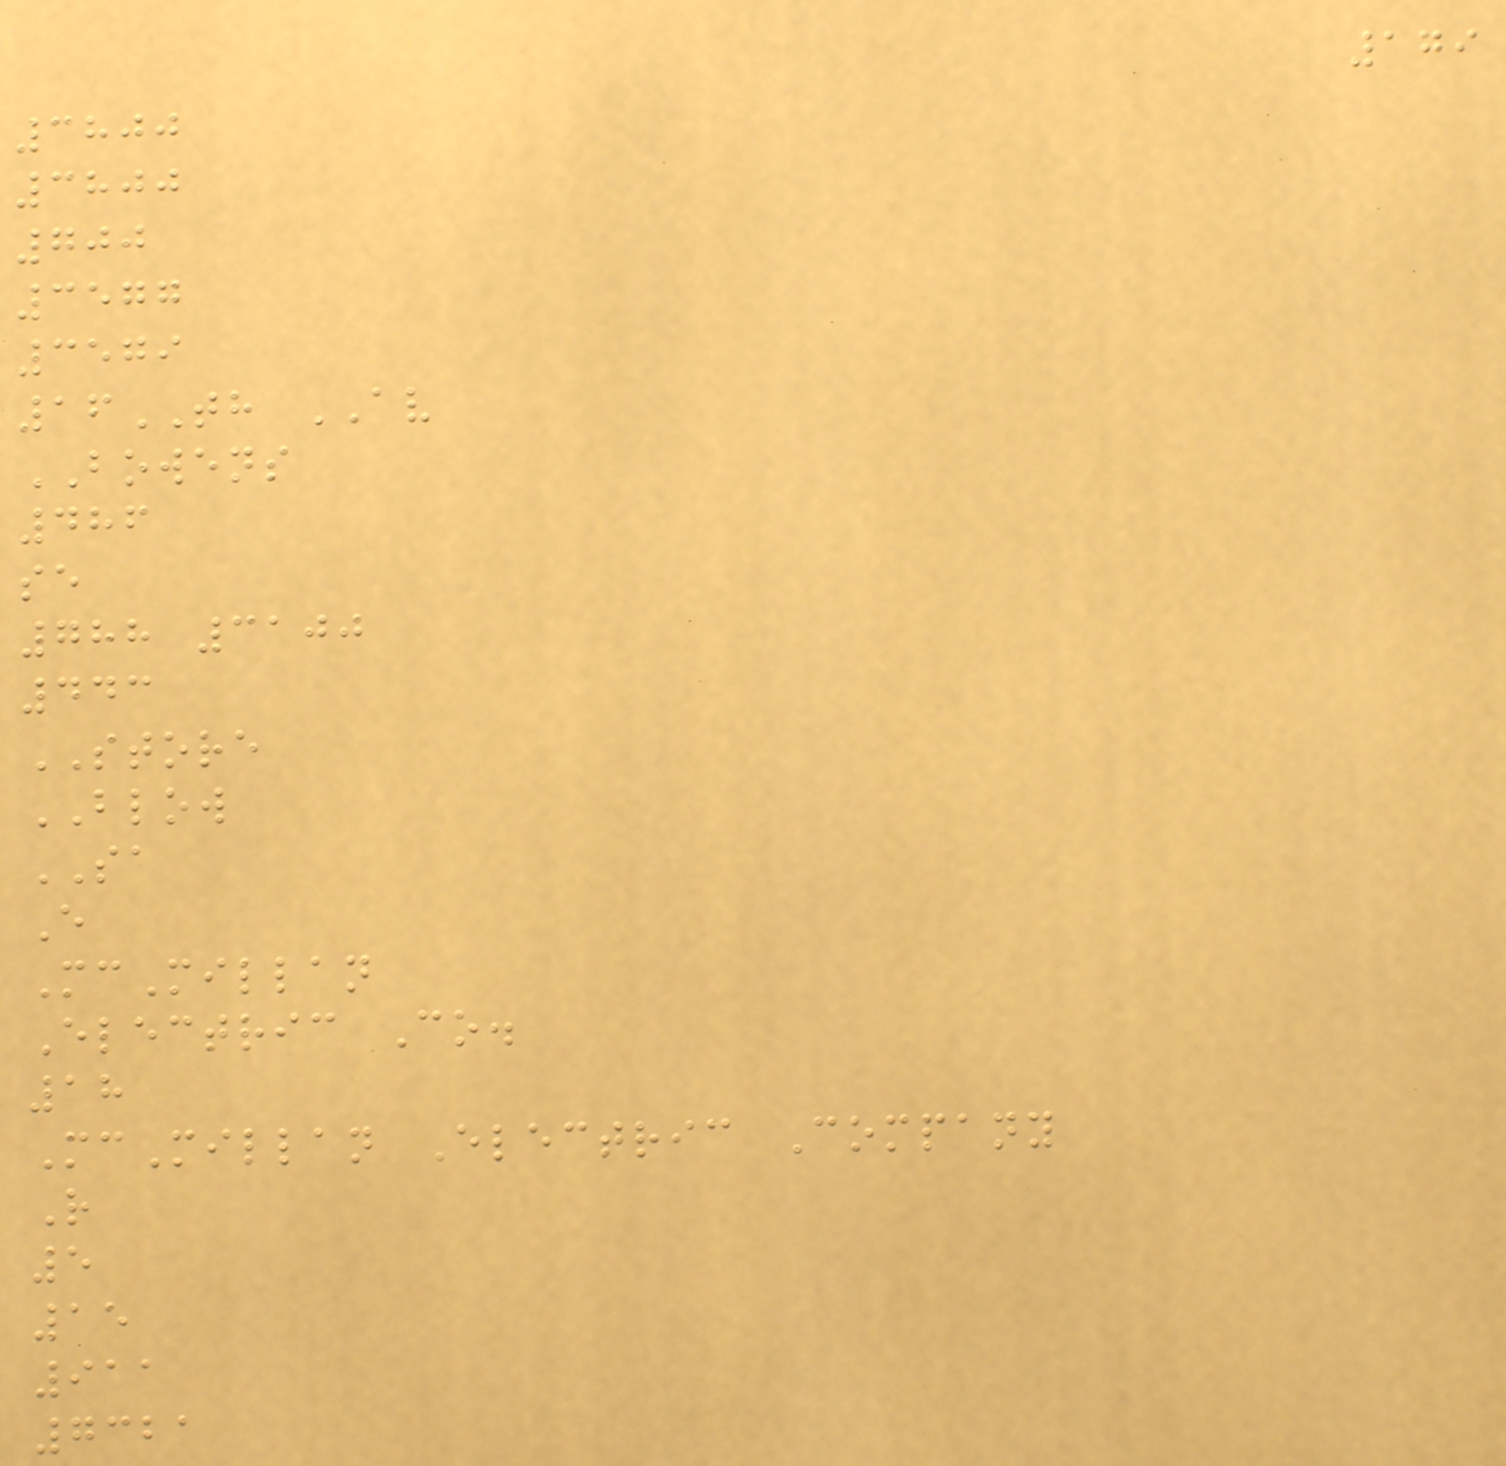179
3800
3800
700
3577
3579
16TH AV
BOWENS
486
se
788 3100
443
STORE
BLOW
SA
E
McMillan
Electric Co.
18
McMillan Electric Company
R
5
15
911
7321
